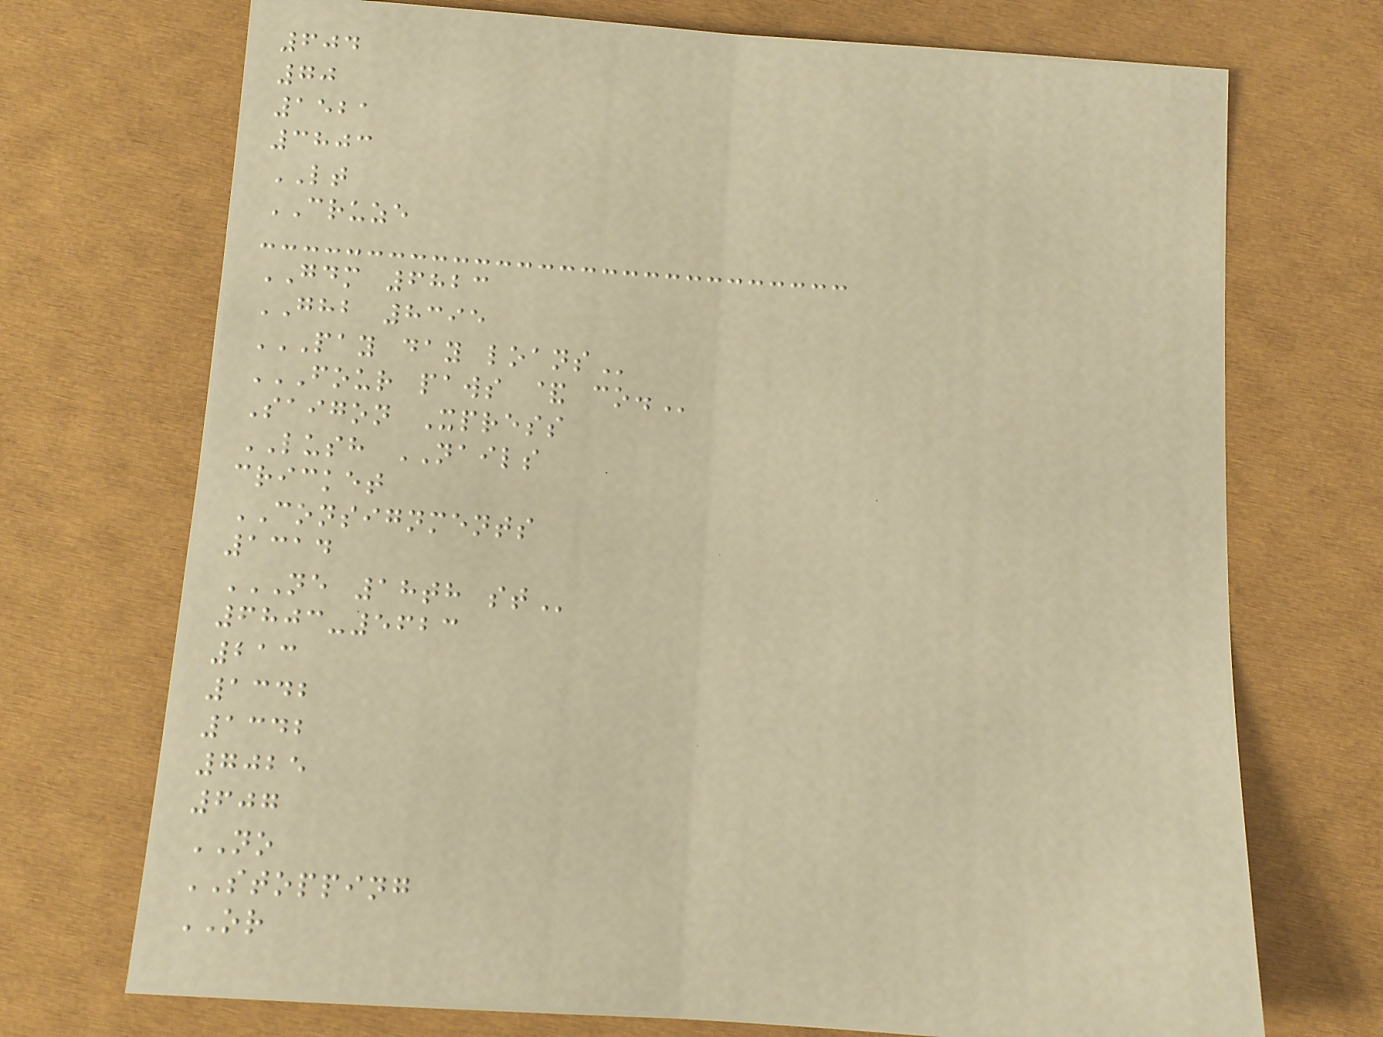604
70
1521
3803
LT
CRUZE
GDM 6823
GHB 8395
PAY DAY LOANS
FOUR PAWS & CO.
Saigon Xpress
LUSH NAILS
cricket
CONSIGNMENTS
1314
NE 18TH ST
6803-5623
213
1342
1342
7025
607
NO
STOPPING
OR
